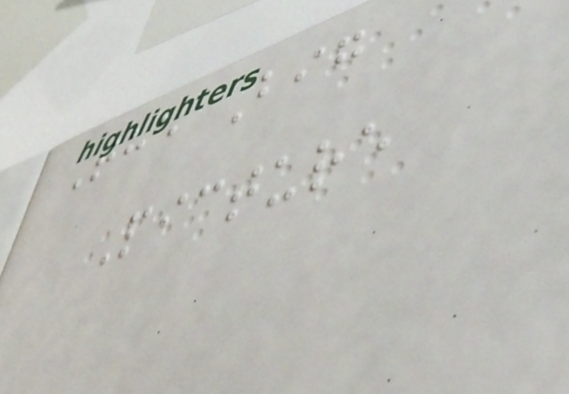The Big
Picture
